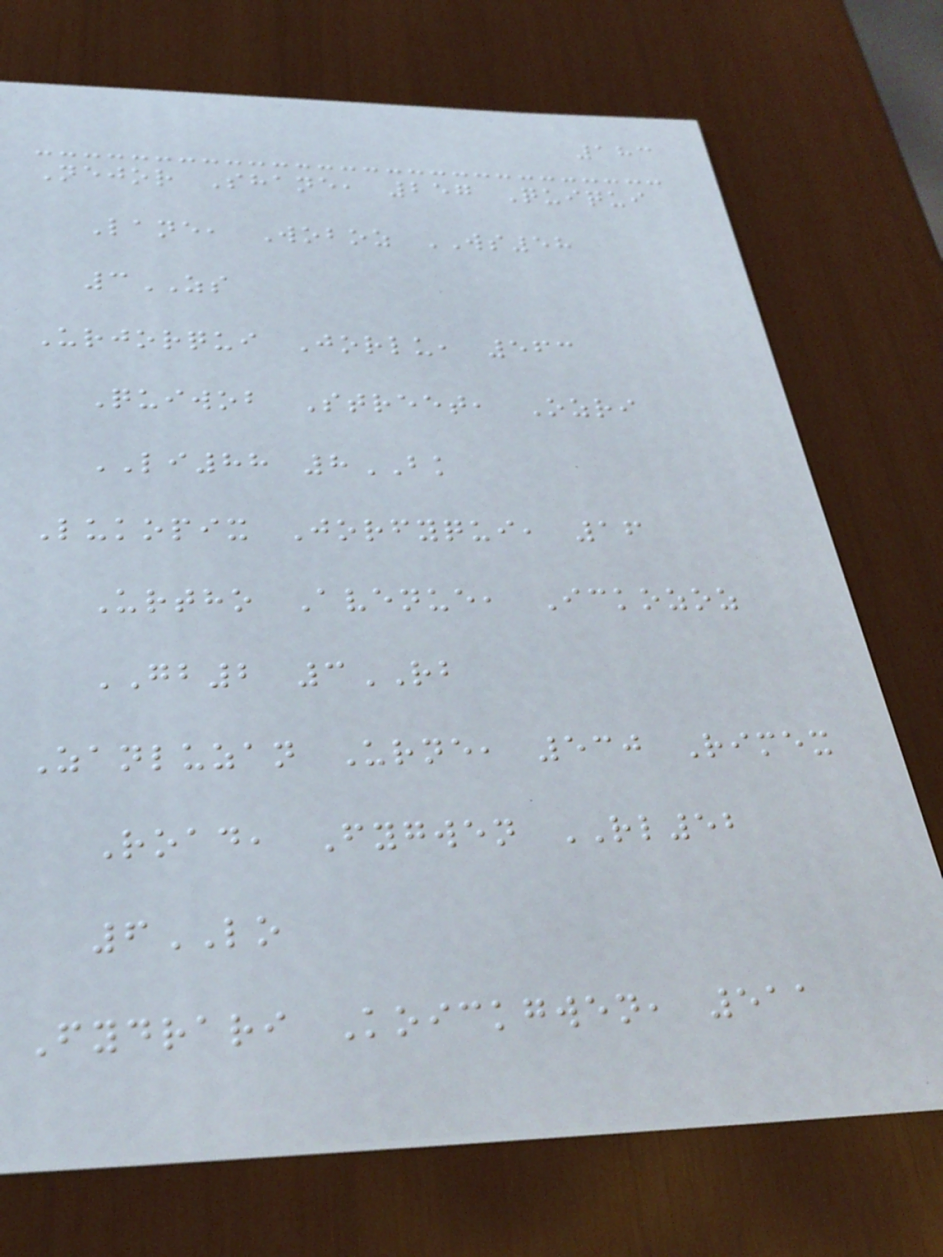183
Nejor Shane, 257 Quiqui
Lane, Woboz WS58
3ZS
Urjorqui Jorlu, 563
Quiwob Street, Ozri
LI88 8BK
Lukopix Jorfyqui, 16
Urtho Avenue, Ickozoz
GB2 3RB
Zanluzan Urne, 530 Rimex
Road, Fygwen RL52
6LO
Fydrari Koickgwen, 511
